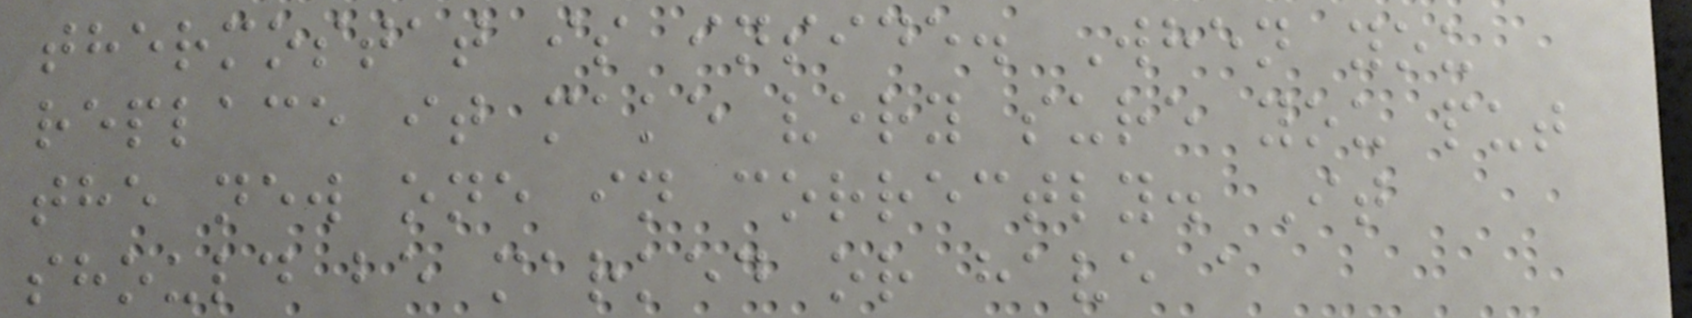thermostat is inside. When you
replace it make very sure you put
the new one in correctly. It
should be marked or have a
